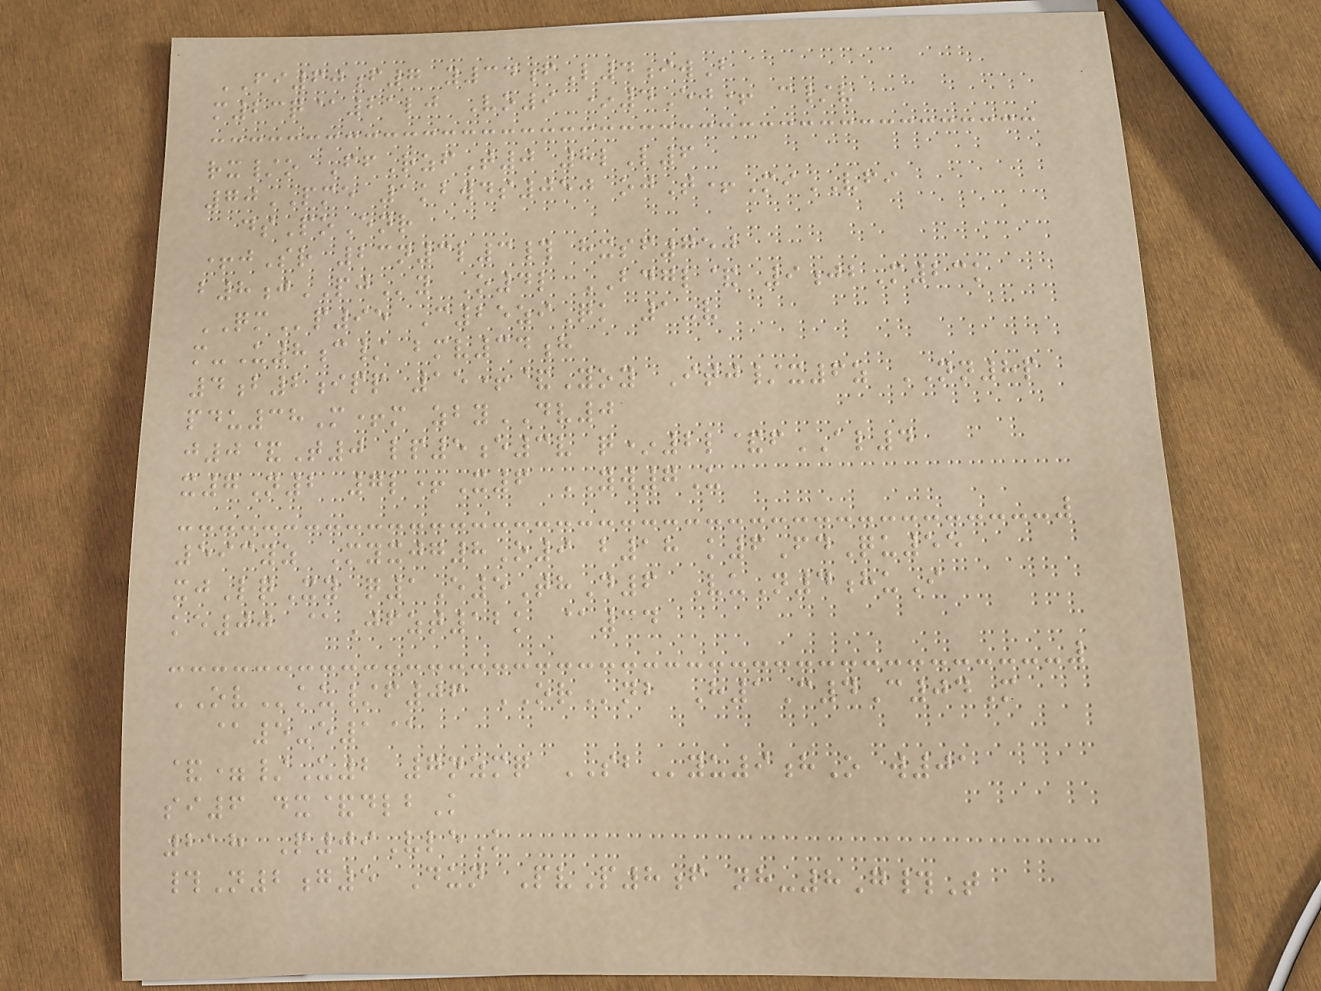FI60f7 y34fL4iwB
m23q@21lj Vo9 *4Ej+ c/v
rx/o FfRzfT0 8lL6
70PME 1kbwds050 ojT+MiVFI
dsPoEnr
+jSr 23n3l3# hxsf750
b8jPJy O4l BDGL& 9jbM23k
QMp95 C25ziQk 1-v
m-U8c/ bmv34h
4b2ipp 15+&Yoy Itj/x6z NN8p
pdu38M+m zbyDV0
j0&T0 lp5e3v q*2l&fAL4
x7N2 7l+X6 YW7U
593yz Myxjg8O9 b18 k6FdQu55
xjLqXy q1E5ThD6 VuN4huI
ke00 @Jfzt12k @34
OVku/f06 ORnb H1C4C04M
@5-e1@
&=/U2 7nzmq SByu9hO w01
si6 dx&dlbK
218 P09VleK
#N2g5 Dun PvP8f nh-8G#T
